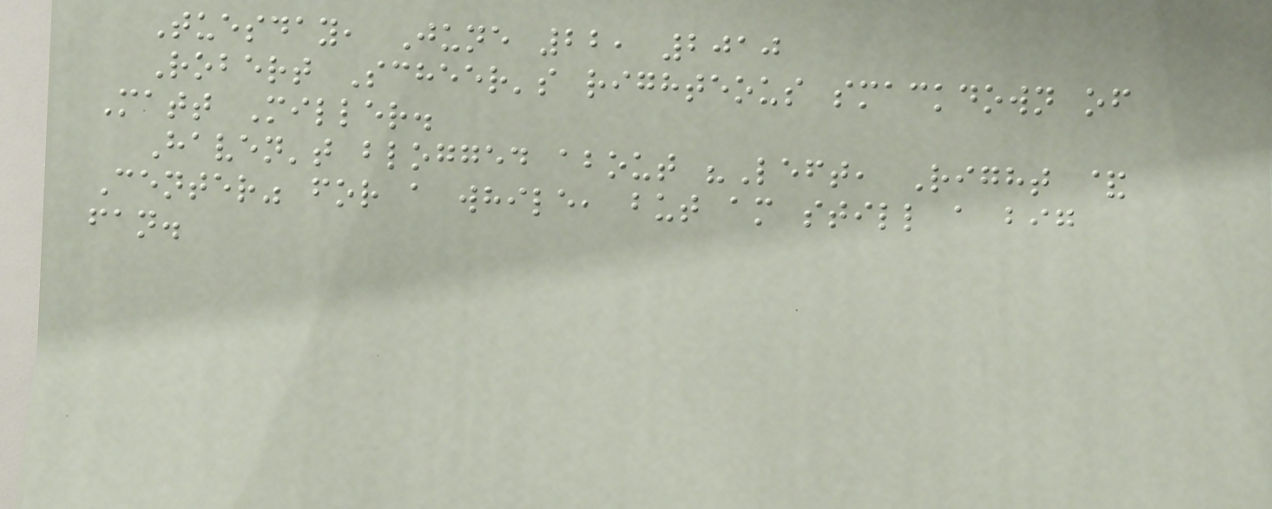Tuesday, June 22, 2010
Robert Scheer's righteous smackdown of
Matt Miller.
Haven't blogged about "Left, Right &
Center" for a while, but am still a big
fan.
